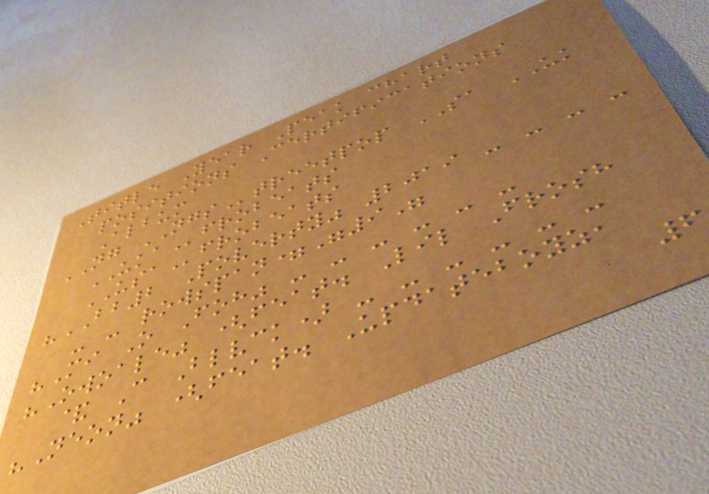Title Year Peak chart
positions Certifications
Album
NG NGStreetpop SA UK
UKAfrobeats
USAfrobeats
"BB2 Poverty" 2019 - - - -
- - rowspan="9"
"Mi O Foh" - - - - - -
"Owoale" (feat. Lil Frosh
& C Blvck) - - - - - -
"Neon" (feat. Updateboyz,
6
